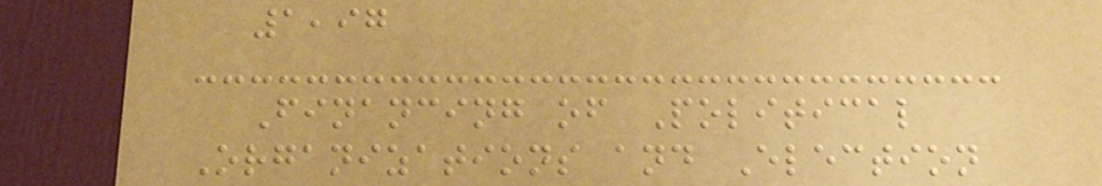1,97
Financing of Political
Organizations and Election
